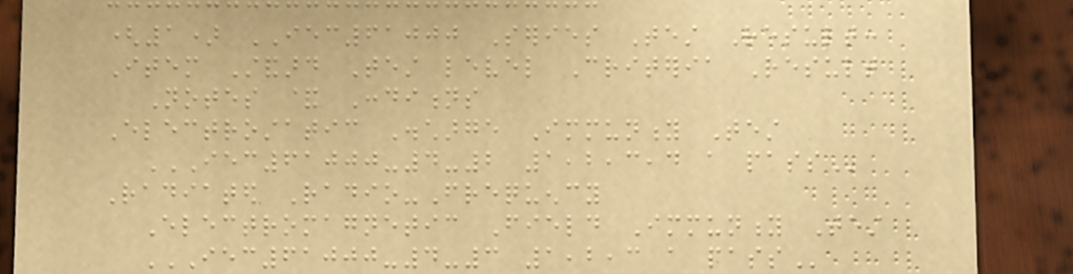(1) IEC61000 Series Test Result:
Item Standard Test level Criteria Result
Notes & Conditions
Electrostatic Discharge Immunity Test
IEC61000-4-2 1,2,3,4 A PASS
Radiated Radio-Frequency
Electromagnetic Field Immunity Test
IEC61000-4-3 1,2,3 A PASS
